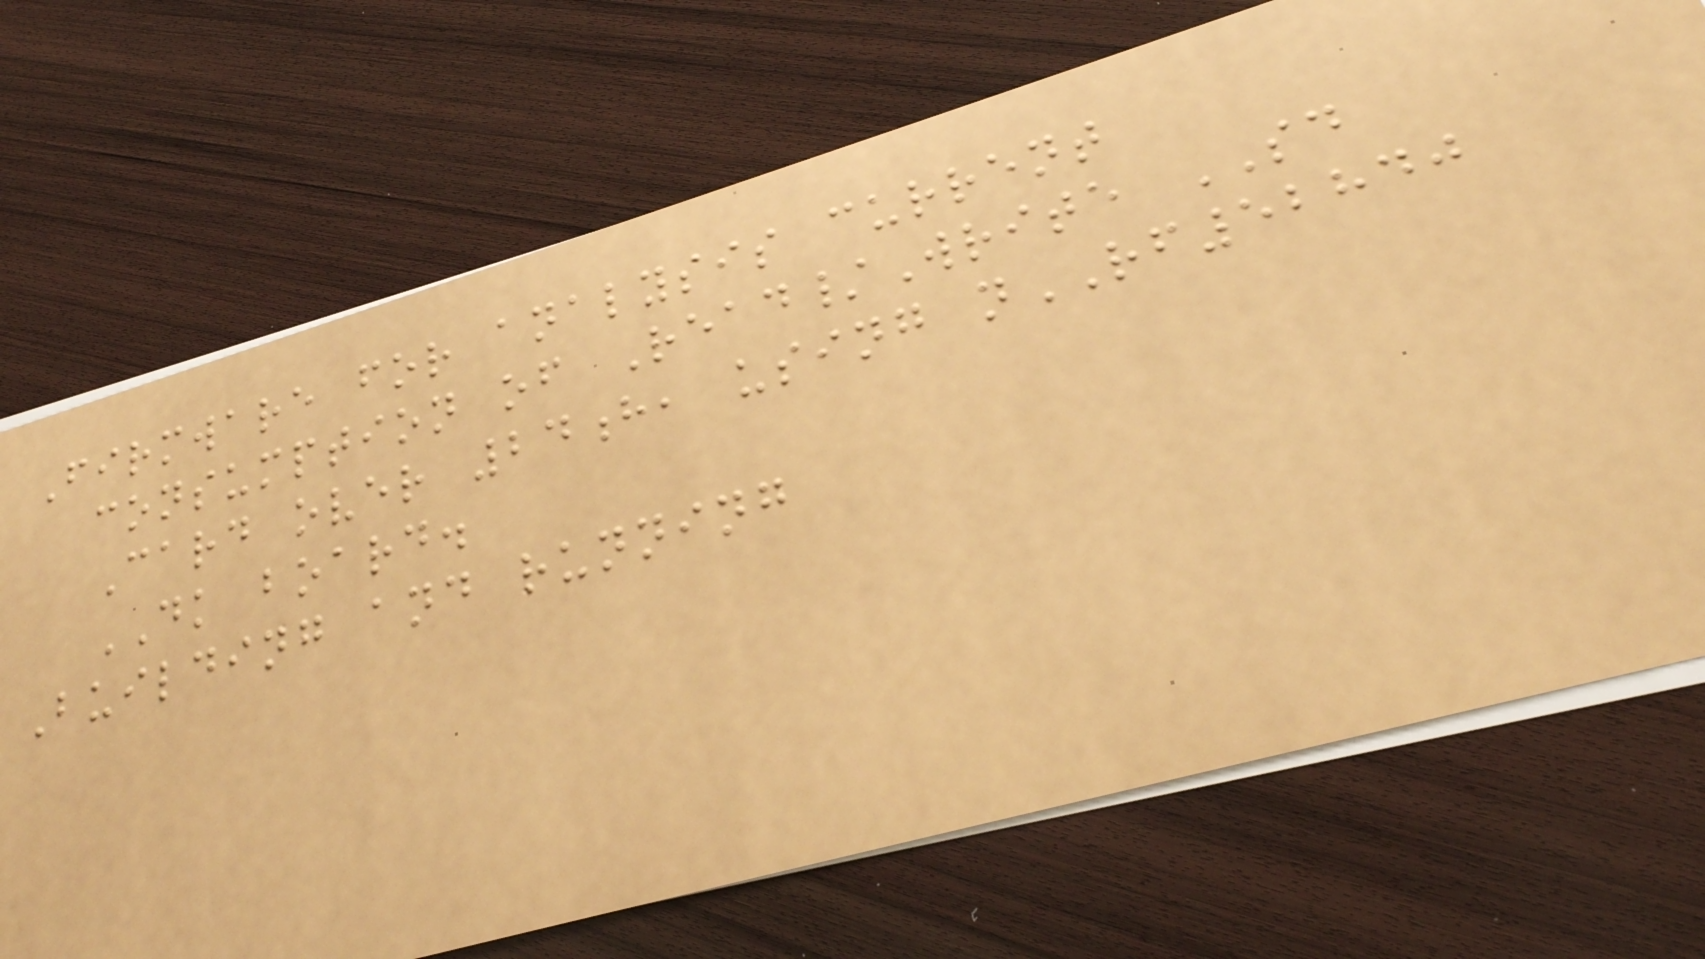Firmware for analysis current
consumption of Read/Write SD
Card over 24h, using nRF52840
DK board.
Building and running
